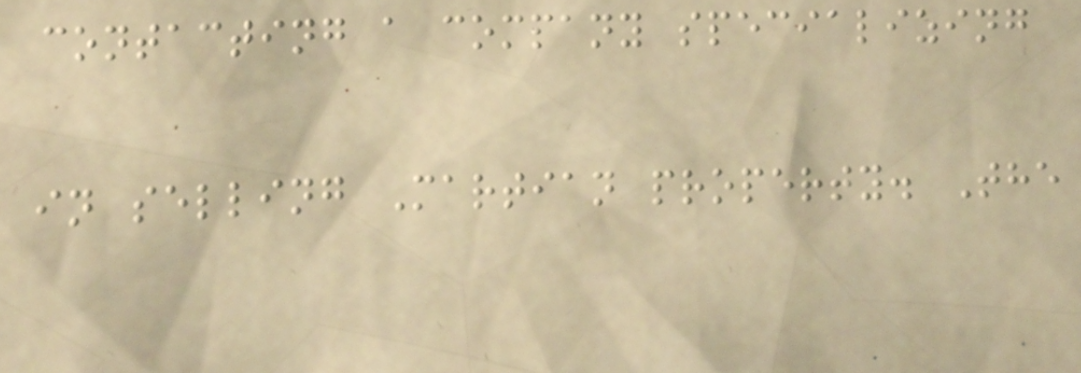contacting a company specializing
in selling Martian property. The
